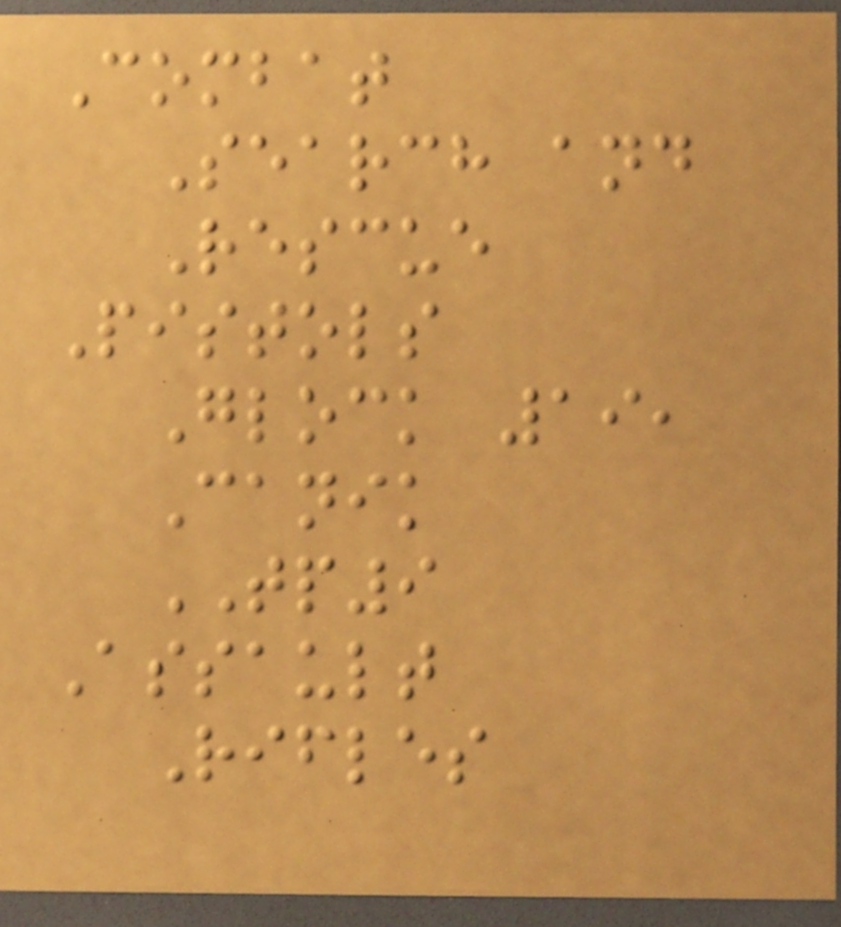Combat
Search and
Rescue
Pistols
Glock 19,
Canik
TP9
Assault
Rifles
